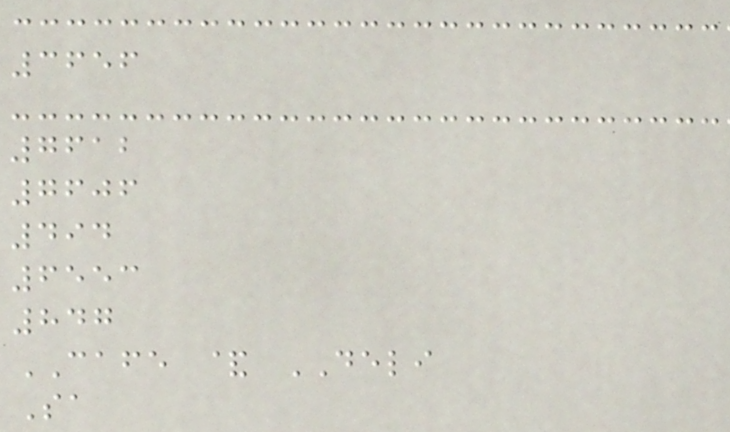3656
7612
7606
494
6553
847
CAFE & DELI
Sa
